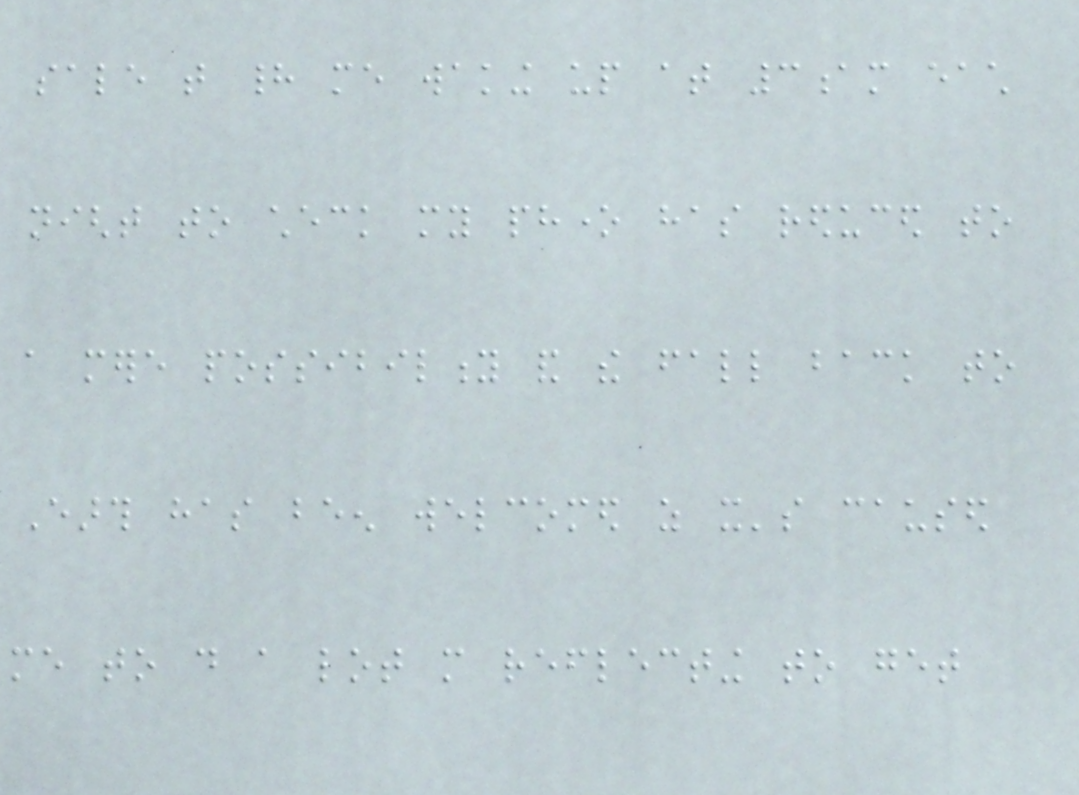sale that had me waking up at 3am each
night to check my phone has reduced to
a mere possibility and the fall back to
Earth has been welcomed as it's caused
me to do a lot more reflecting to get
